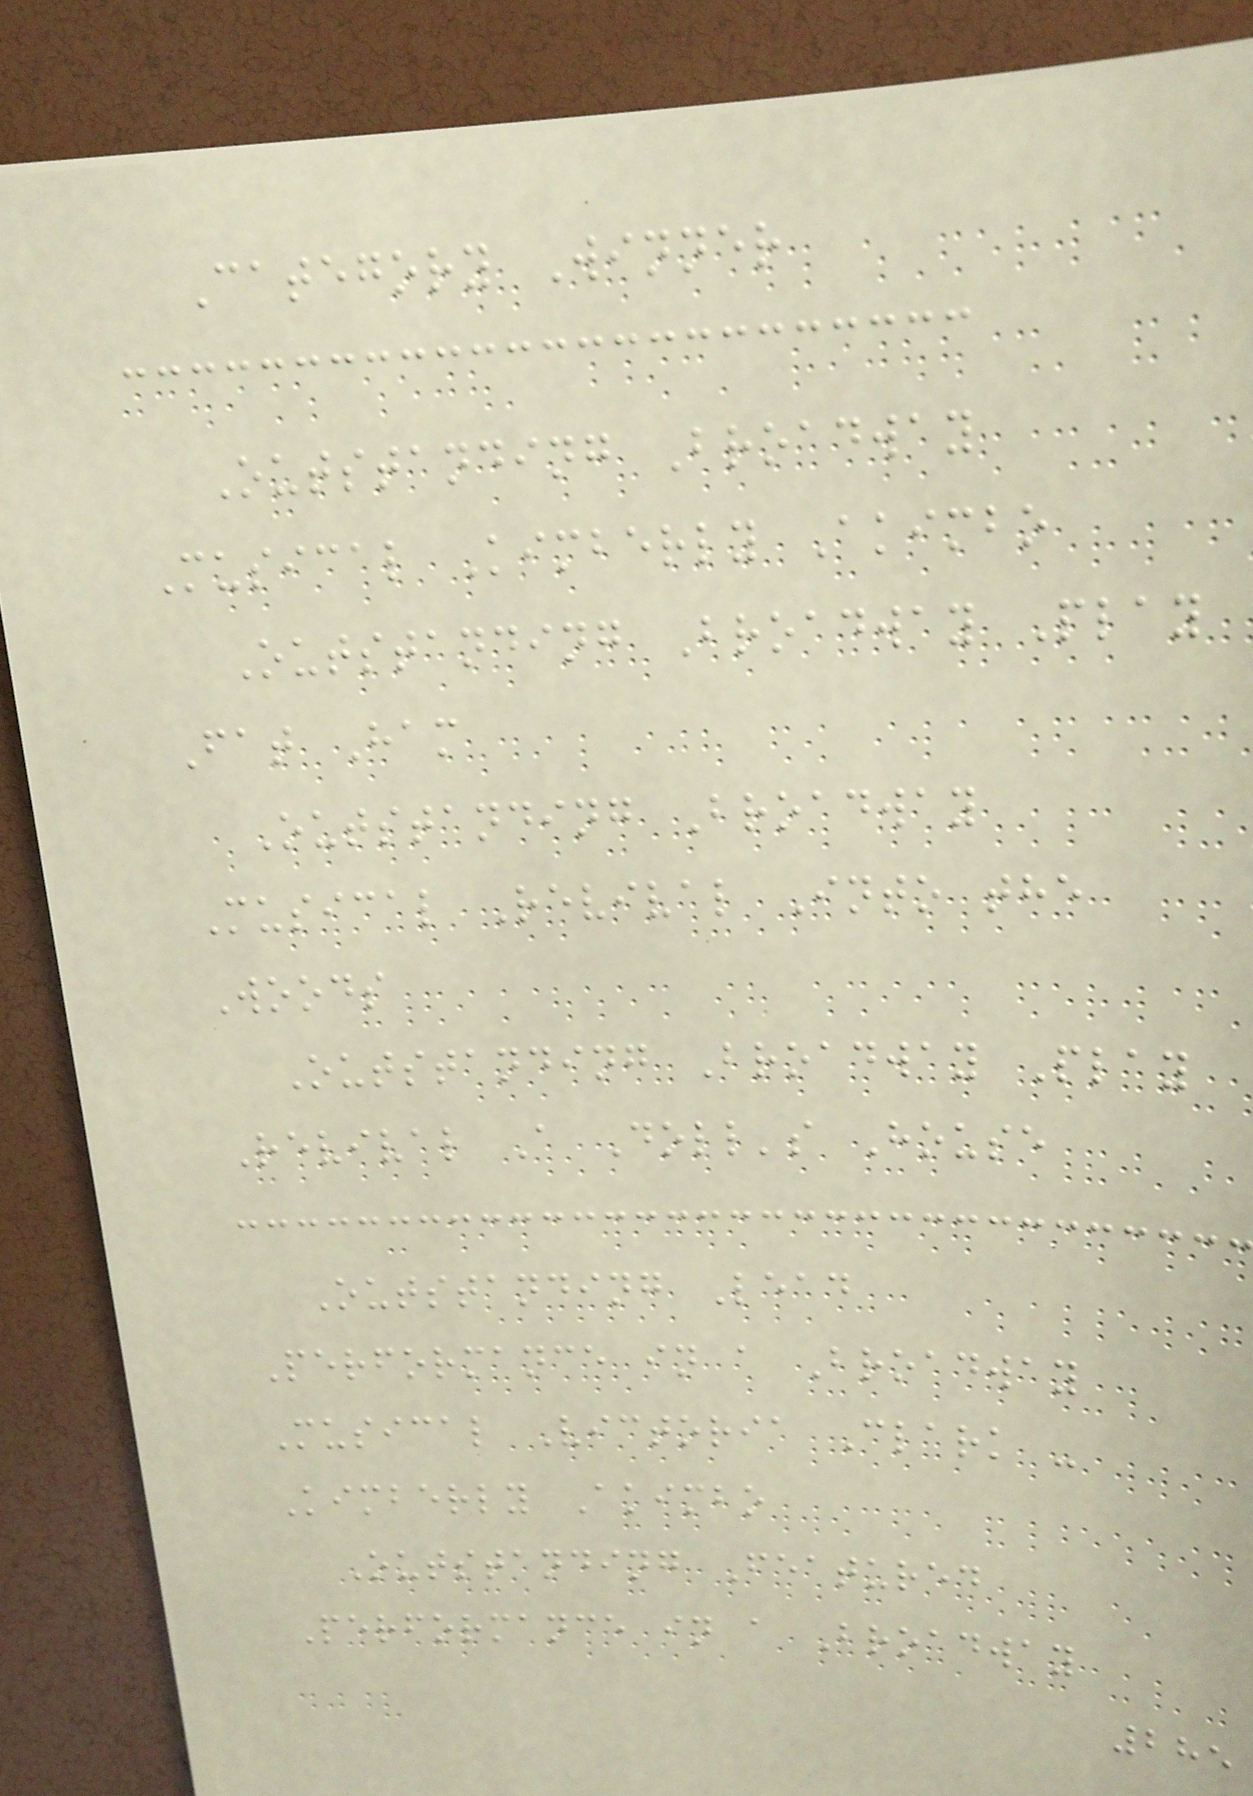Category Winner
Outstanding Broadway
Musical Kimberly Akimbo
Outstanding Broadway Play
Fat Ham
Outstanding Broadway
Musical Revival Into the
Woods
Outstanding Broadway Play
Revival A Doll's House
Outstanding Lead
Performance in a Broadway
Musical Victoria Clark -
Kimberly Akimbo
Outstanding Featured
Performance in a Broadway
285
